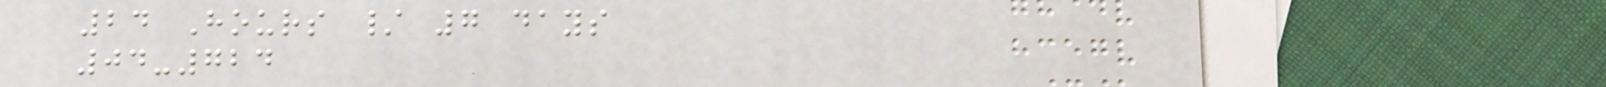24 Hours / 7 days
04-724
